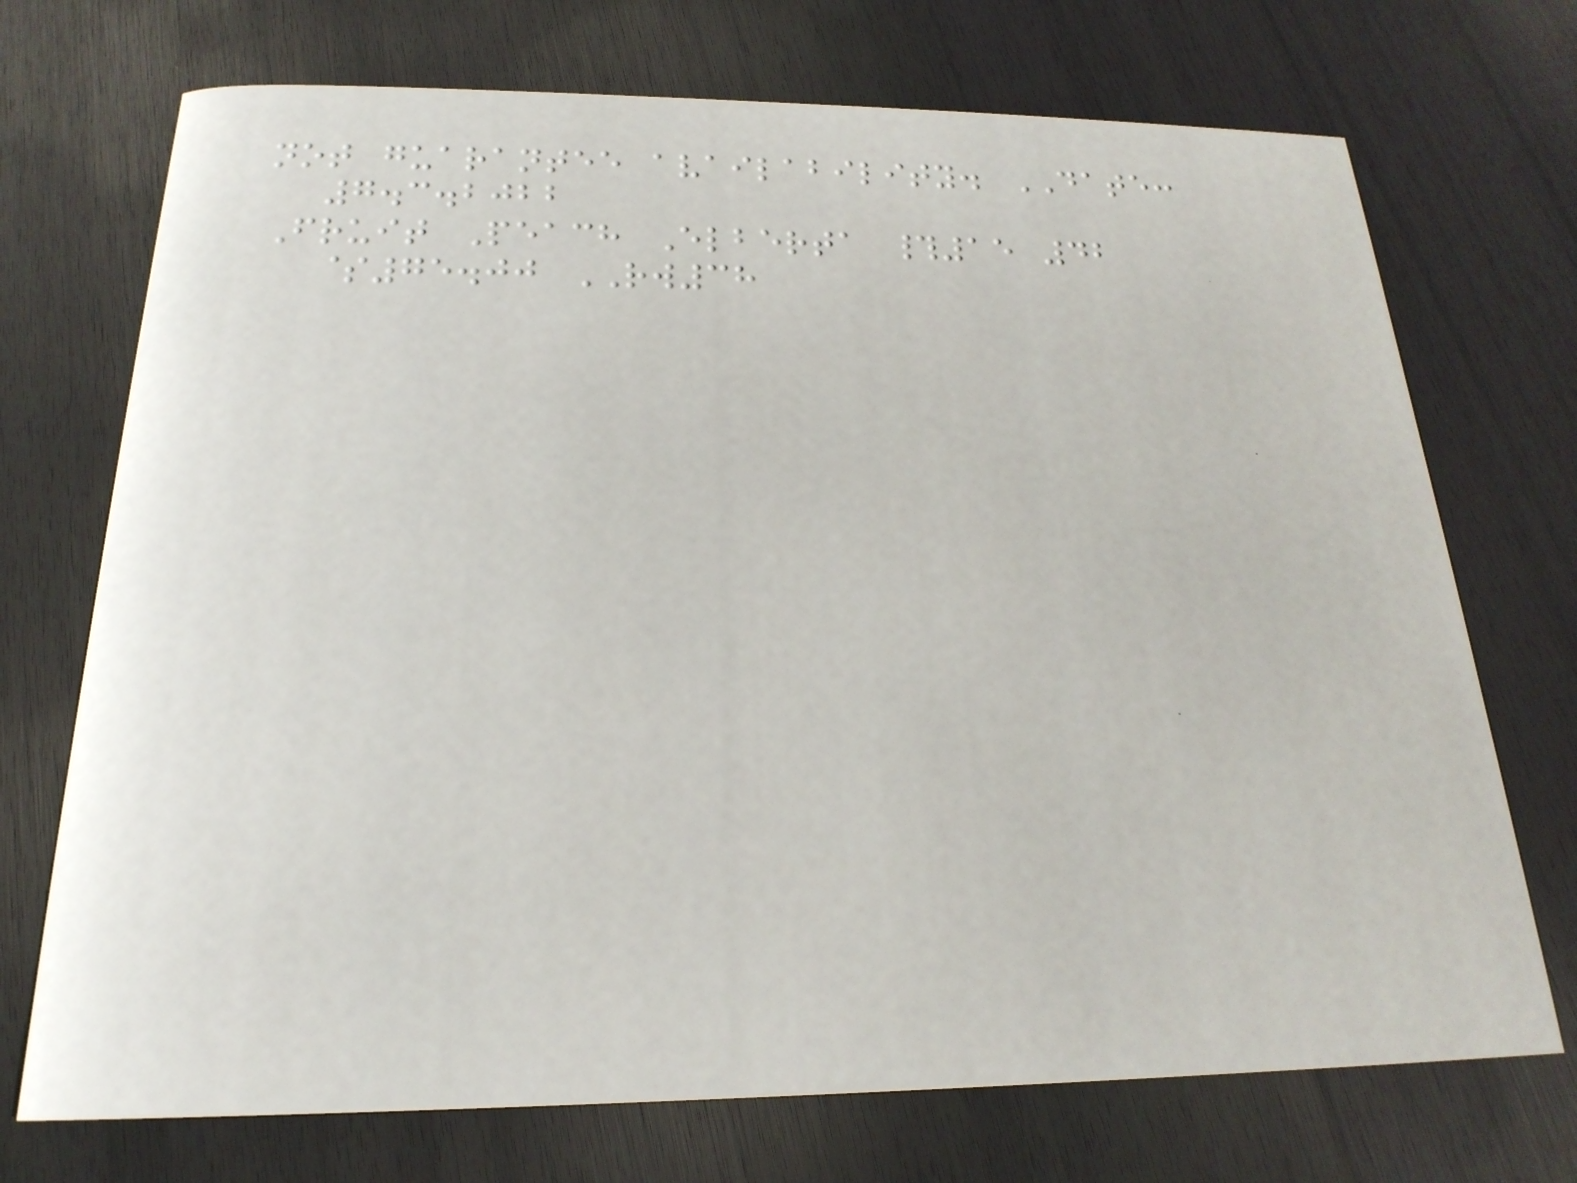not guarantee availability. DATE:
7.3.2022
Fruit Peach Elberta #15 42
$75.00 RW38
